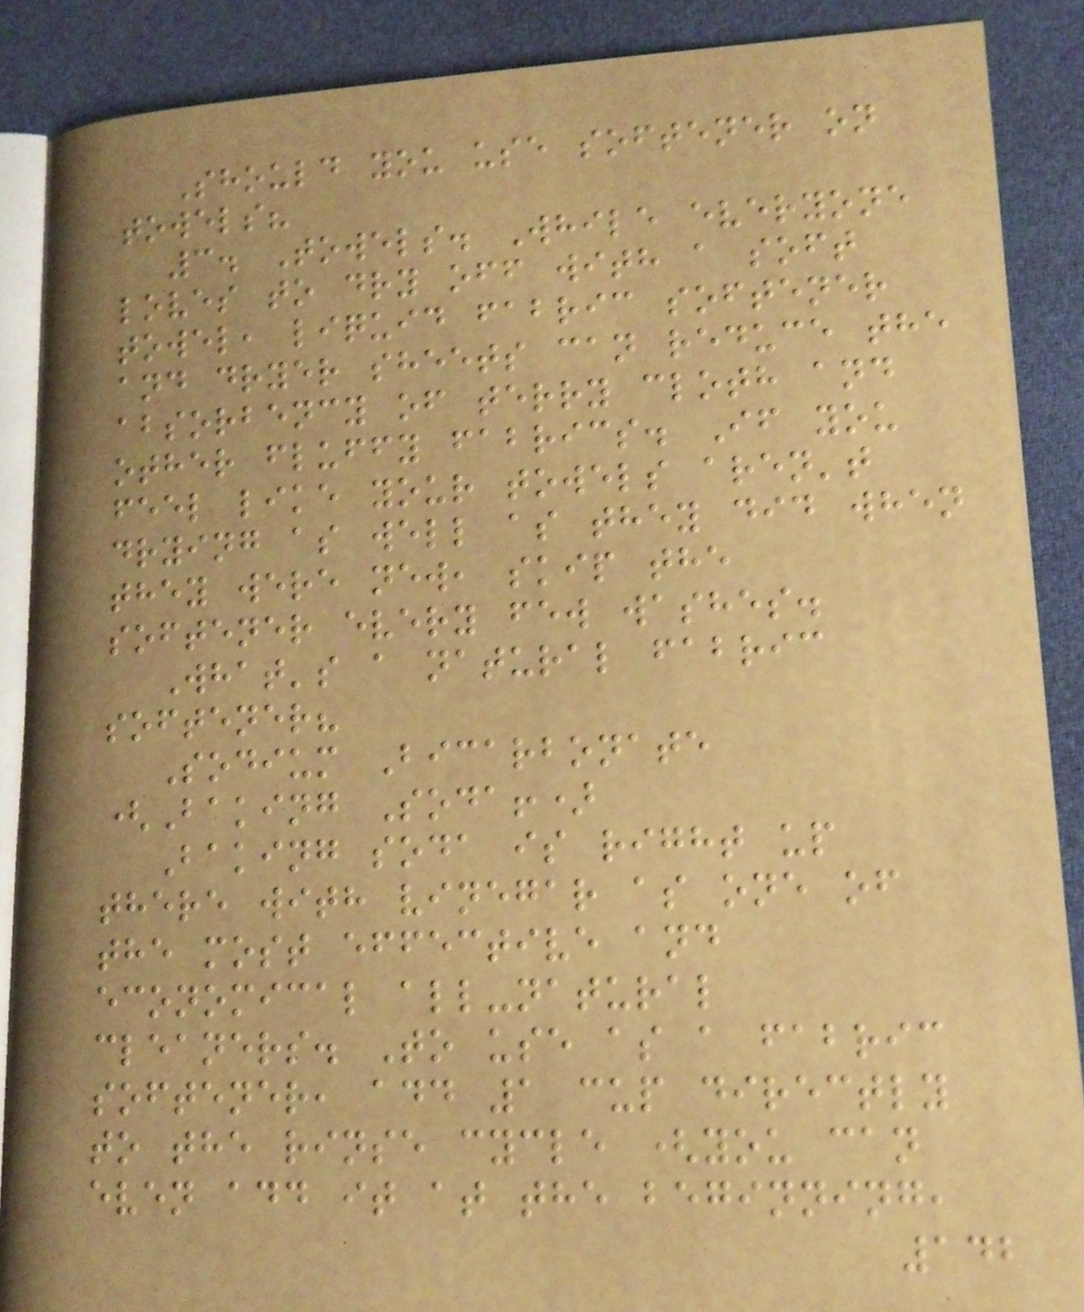Should you use softener on
towels?
3. Towels. While everyone
loves to dry off with a soft
towel, liquid fabric softener
and dryer sheets can reduce the
absorbency of terry cloth and
other fluffy fabrics. If you
feel like your towels aren't
drying as well as they did when
they were new, skip the
softener every few washes.
What's a natural fabric
softener?
Sodium Bicarbonate
(Baking Soda!)
Baking soda is right up
there with vinegar as one of
the most effective and
economical all-natural
cleaners. To use as a fabric
softener, add 1 cup directly
to the rinse cycle (you can
even add it at the beginning,
142
